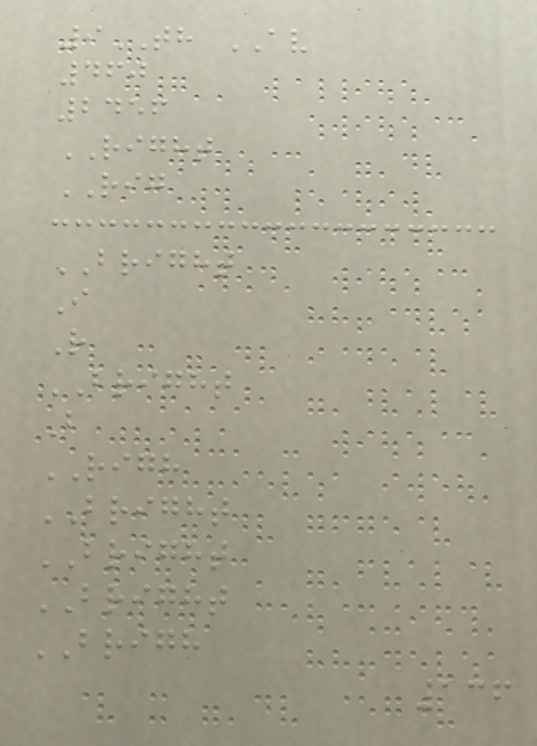9TH AV
460
2456
RIGHT
RIG
BRIGHT
I
R
BRIGHT
B
RIGH
BRIGHT
BRIGHT
BRIGHT
BRIGH
136
